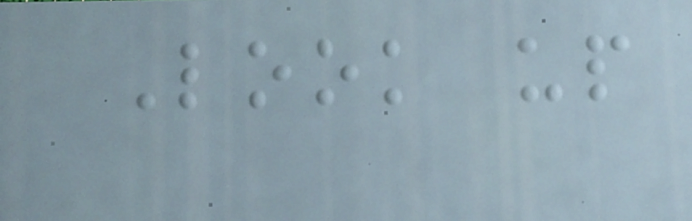Look up
